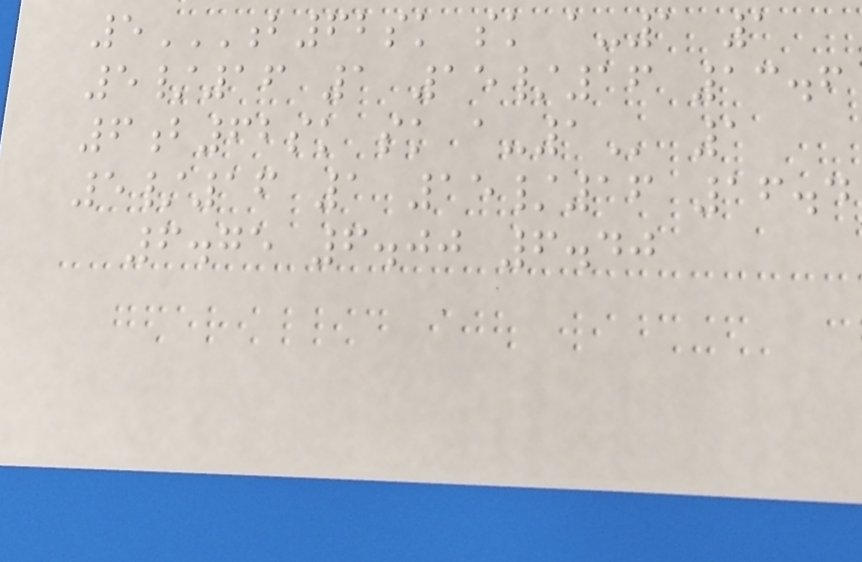5B62SK SK A-1 1
5/16 1 15/16 13.6
6B62SK SK A-1 1
5/16 1 15/16 16.4
6.75 6.00 6.40
